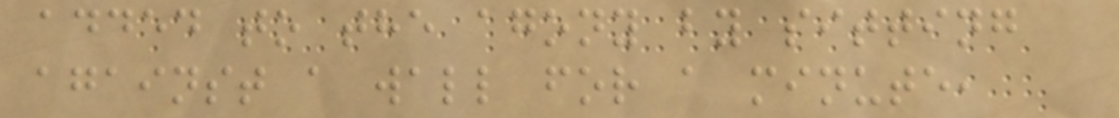added to the agony by sitting
against a wall for a minute,
